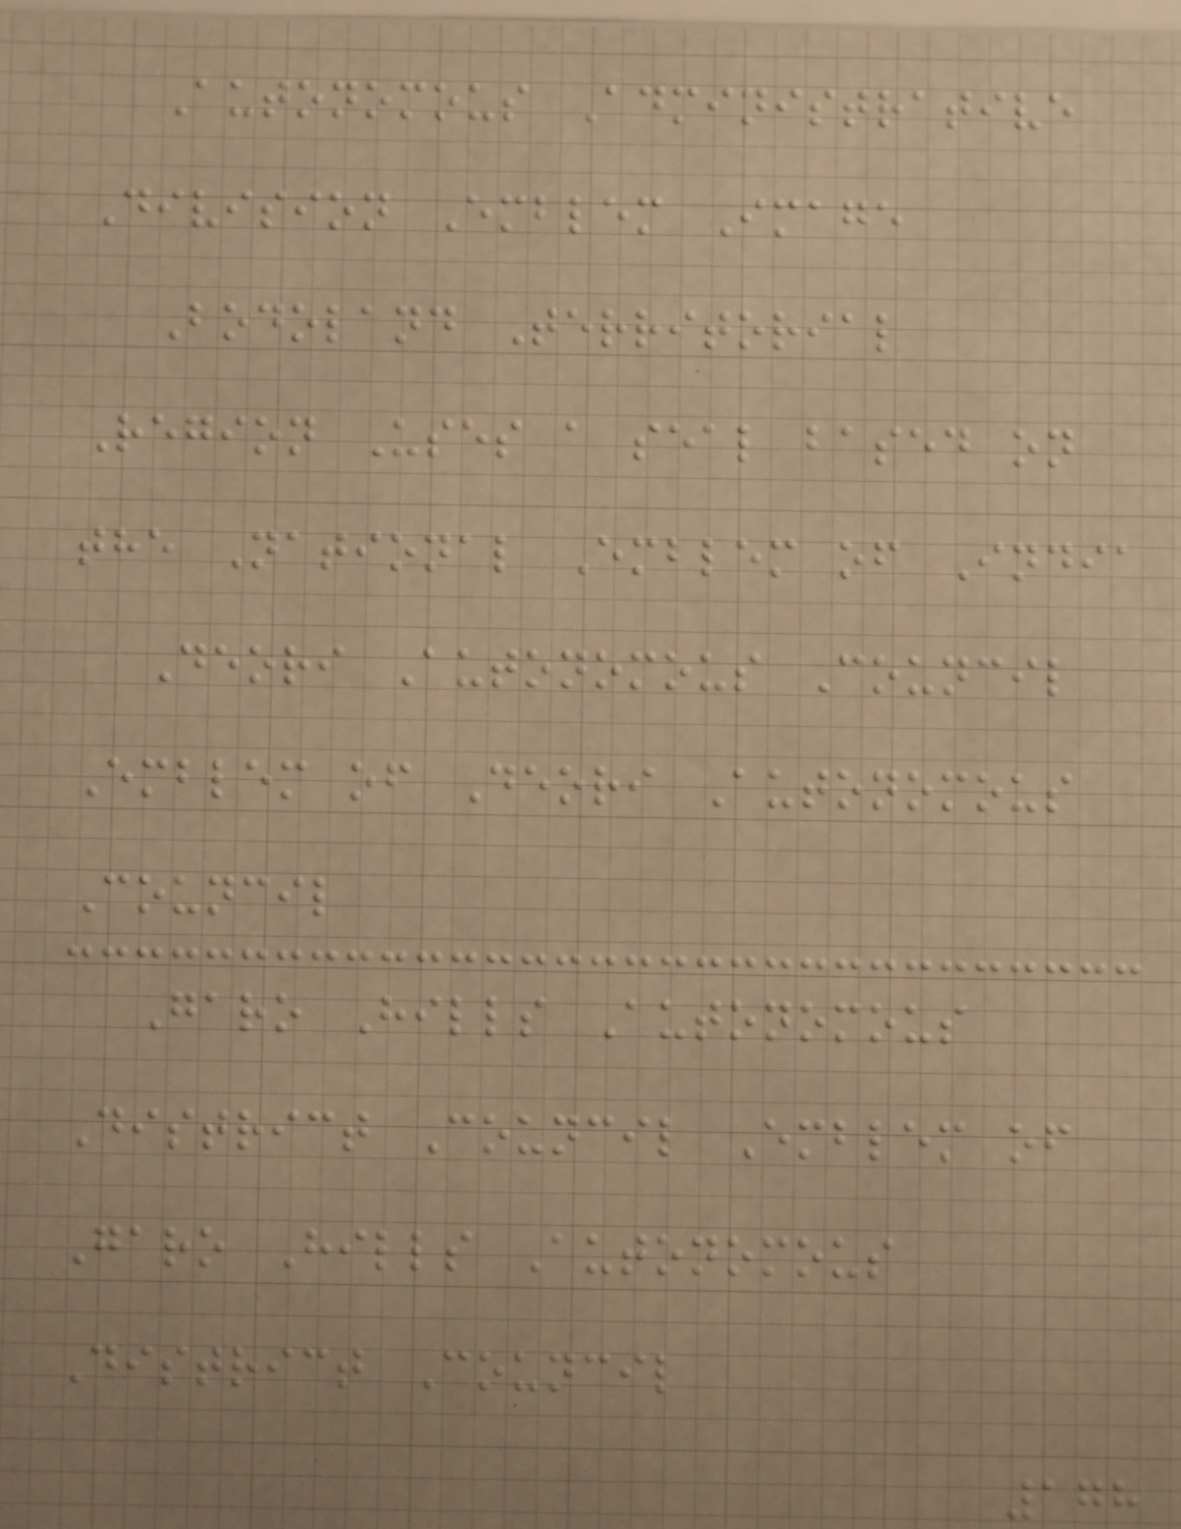Autonomous Administrative
Division Emblem Image
Bodoland Territorial
Region Uses a seal based on
the National Emblem of India
Deori Autonomous Council
Emblem of Deori Autonomous
Council
Garo Hills Autonomous
District Council Emblem of
Garo Hills Autonomous
District Council
178
